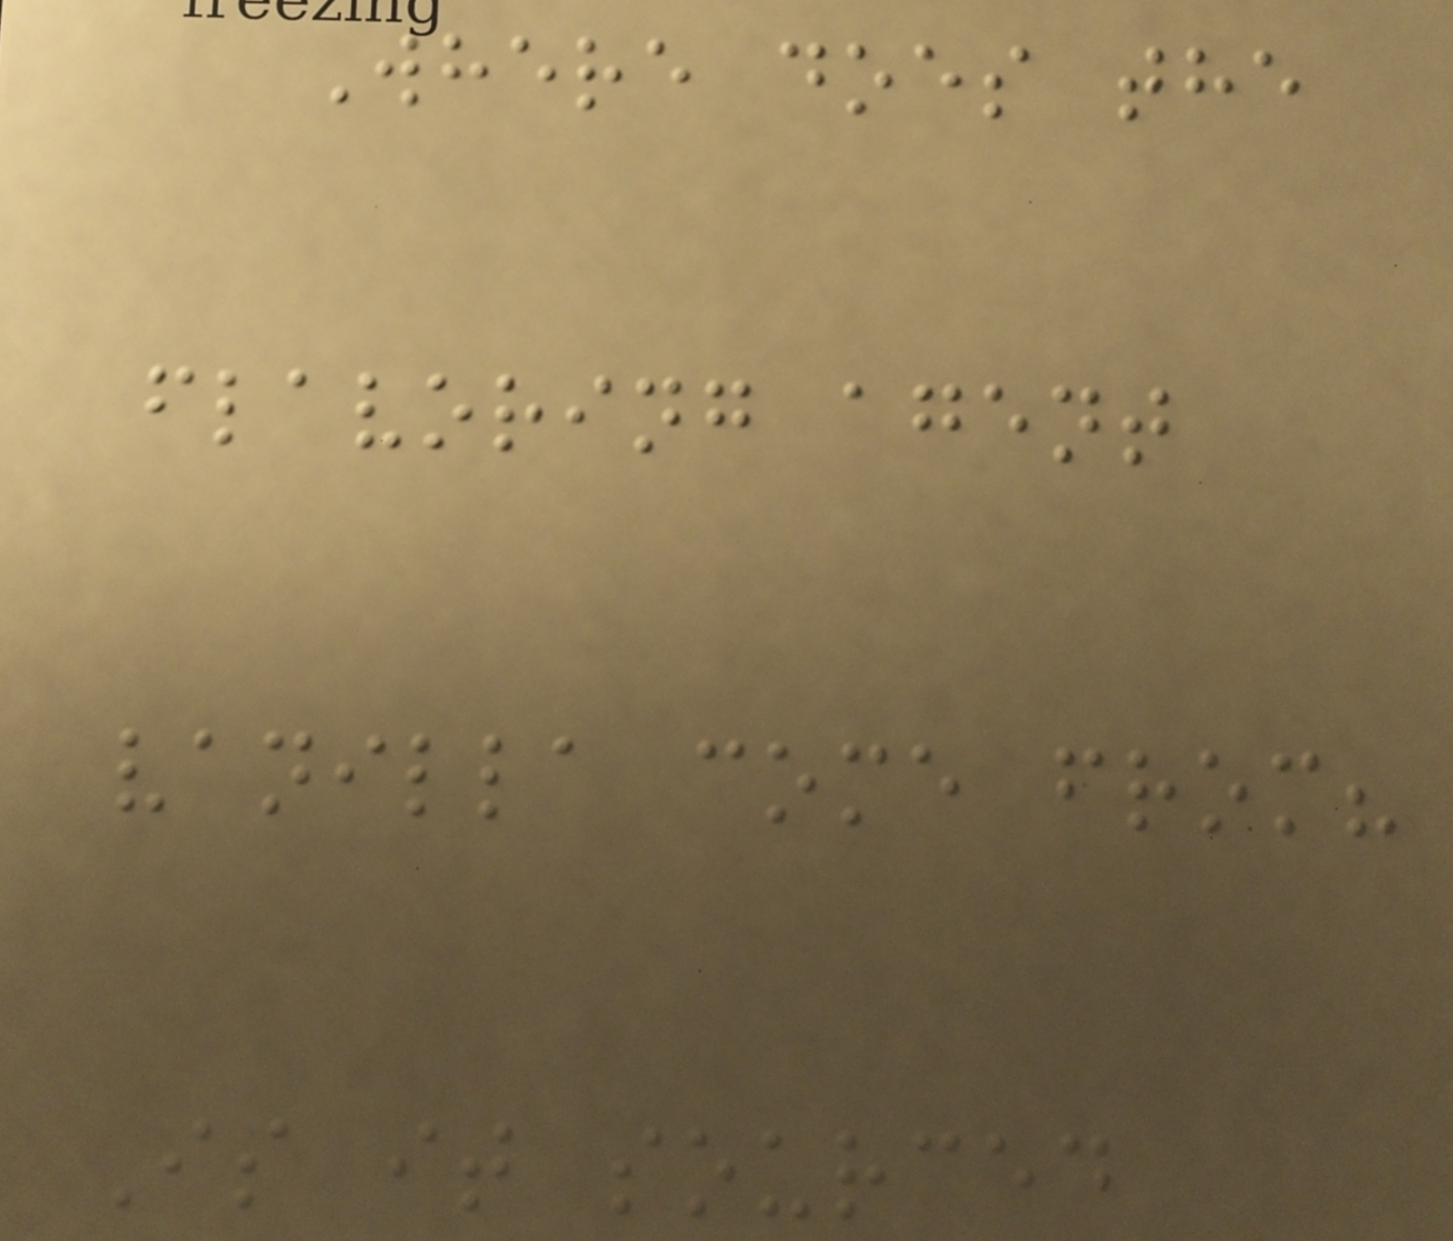Where does the
flavoring agent
vanilla come from?
Is it sourced
